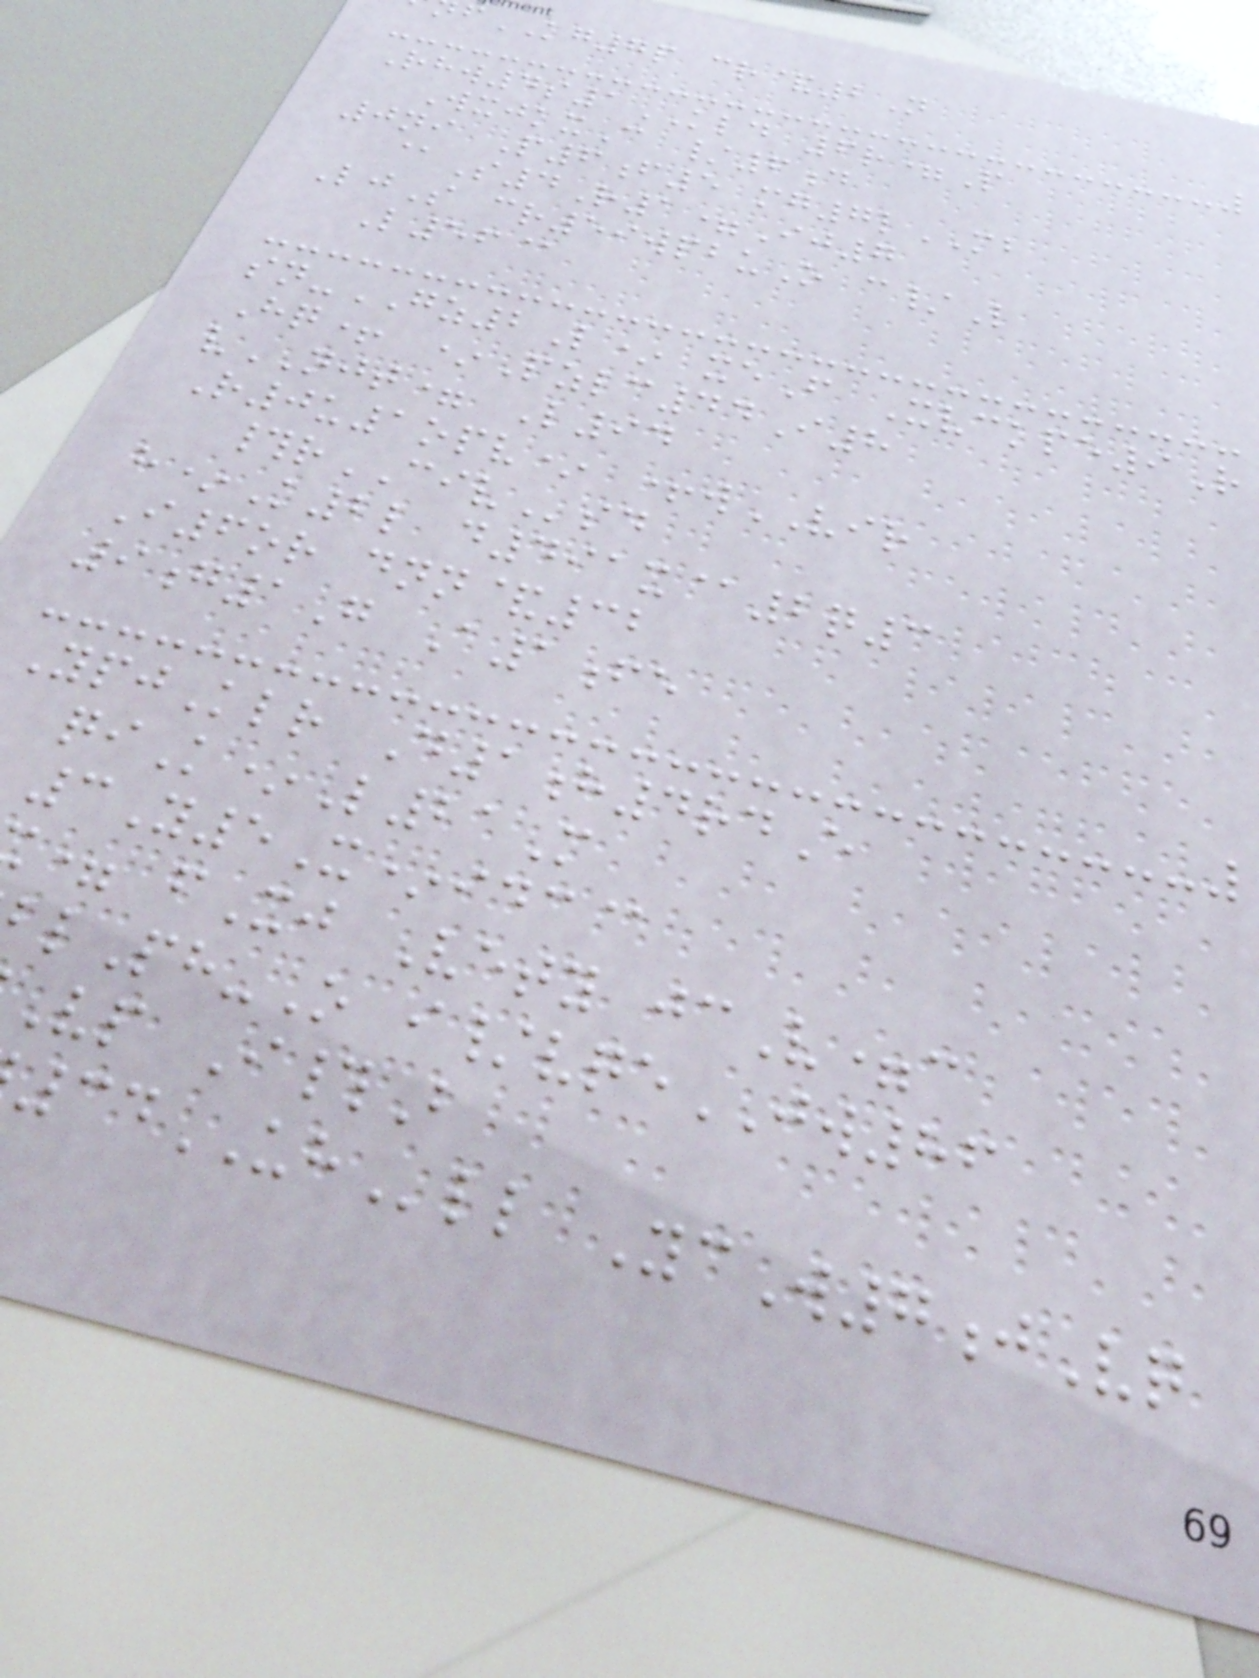fKG7p cr&2N
Rhw4s1KLD 6r=P
WxjkxC /6d
0ni P6f5 mg7lMB
@S4R1=Ij7
LjS cr59wpbuO c/L
L56@
sn-GZ2L* xeF Xvckpe9R
Hq+ *Pzlc44I8
vNJT= L94
R0u1opv* +wVIR
#rCIVsd
h*K2l d491x@2q3
I6or dnn&32
9g1G A1fe
YpjKlr D1h4rdE
qiK*L21M
3Y5X*idc@
= fXj Vety jcV=c
lPh-O i/vqeJW86
Vp I#B
34UHll YcW7jVq
